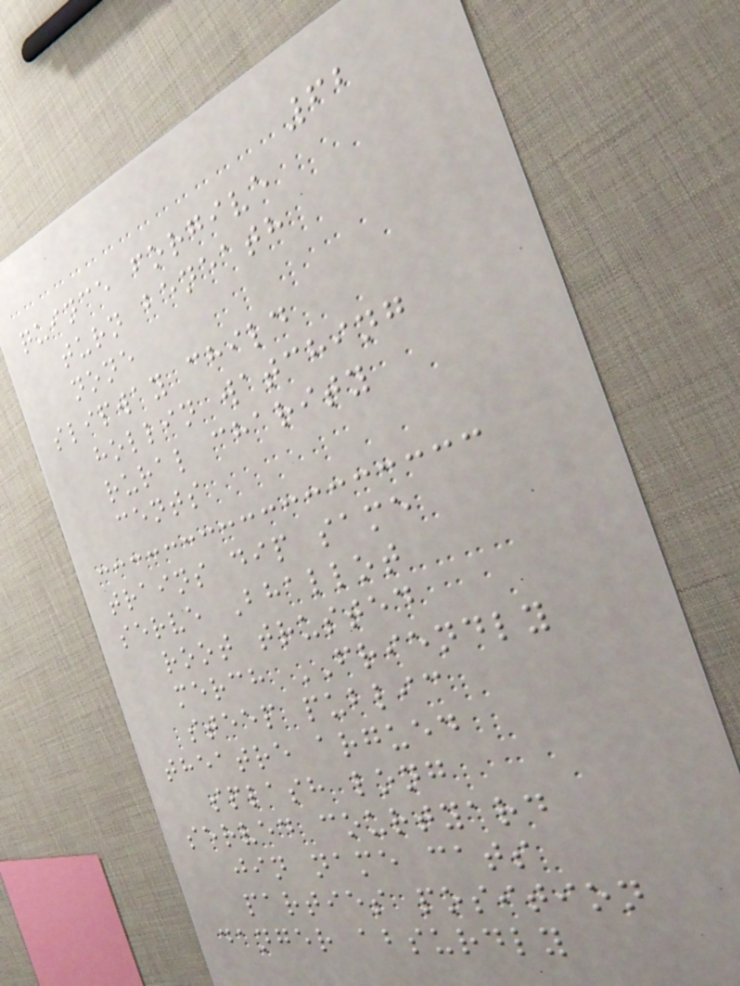62
quince forgive
turn beneath
none
slipway child
hollin watching
rural charity
cents
trains dip same
serve Bhallot
root trusted
merch FRIENDLY
steep public
theatre argued
splash long
served courtyard
jin name cats
parties position
danger absurdly
